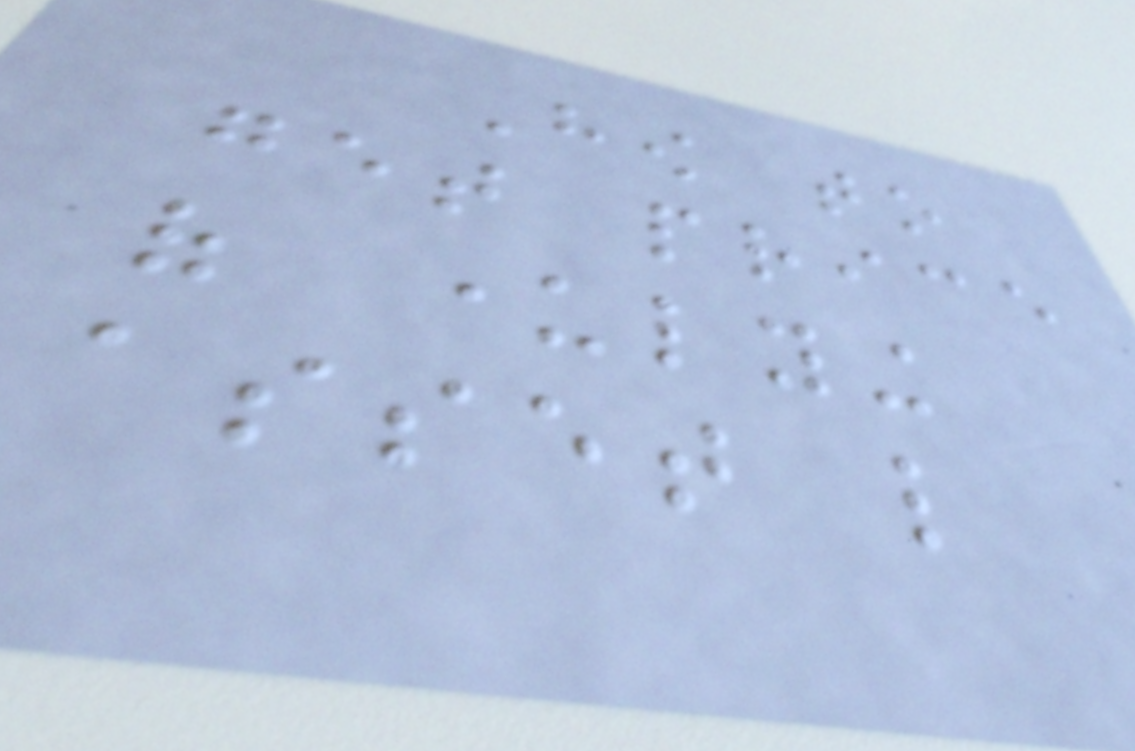How to
get price
of underlying
asset like
